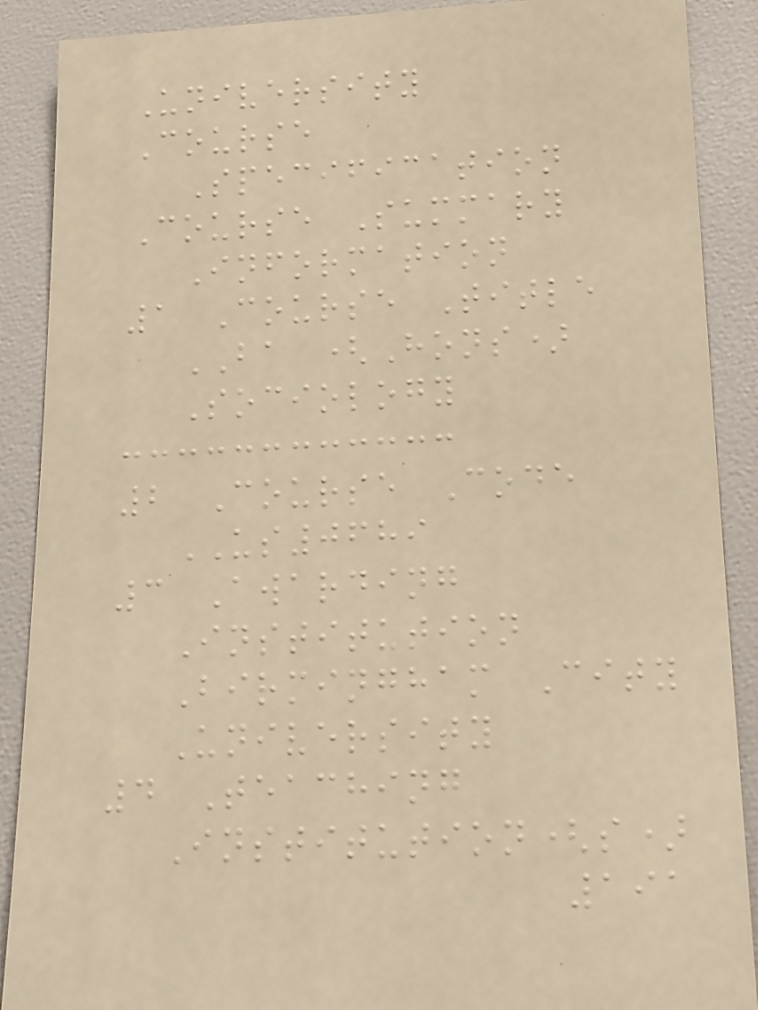University
Course
Specification
Course Summary
Information
1 Course Title
BA (Hons)
Sociology
2 Course Code
US0689
3 Awarding
Institution
Birmingham City
University
4 Teaching
Institution(s)
191
